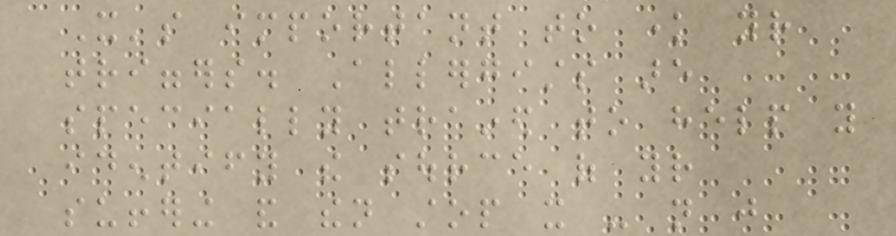It's important to know your
triggers. Allergists are
specially trained to help you
identify the source of your
suffering and then stop it - not just
